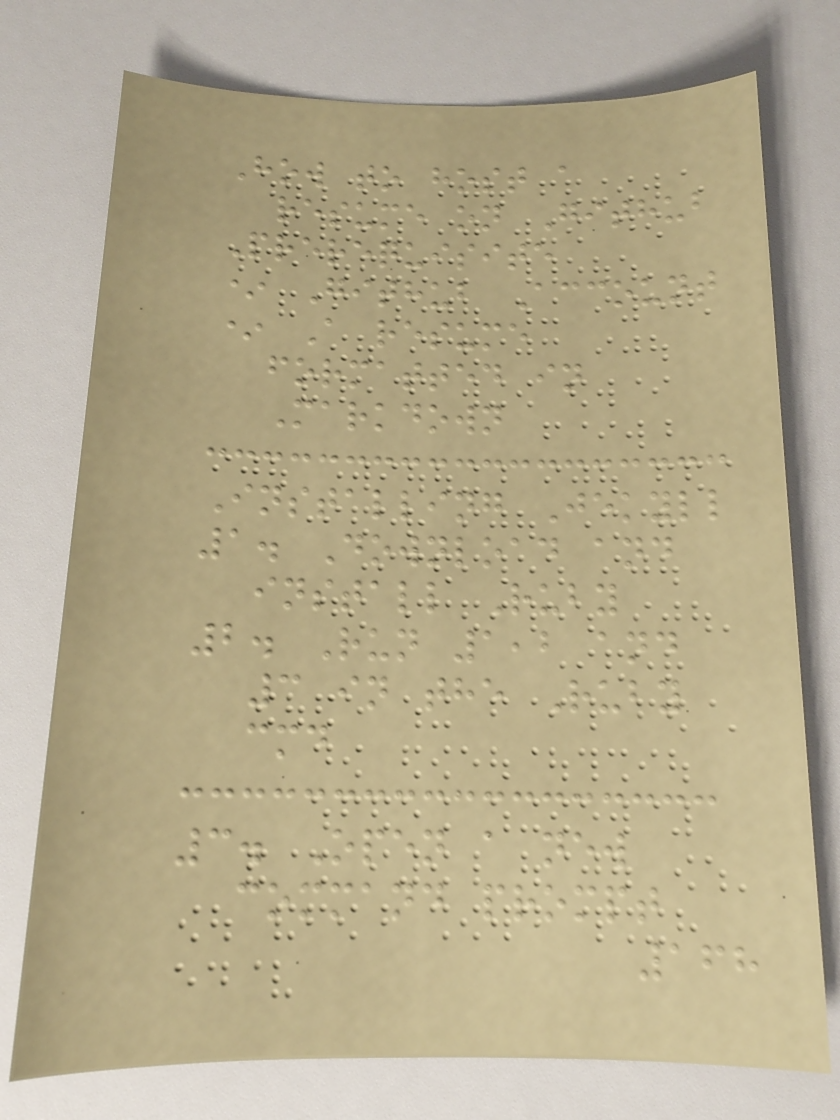How to host a
resume on Github
Prerequisite
* Github Account
* A resume
formatted in
Markdown
Installing Jekyll
1. Download and
install Ruby
2. Run 1,2 and
3 in the Ruby
cmd
3. Open a new
command prompt
168
